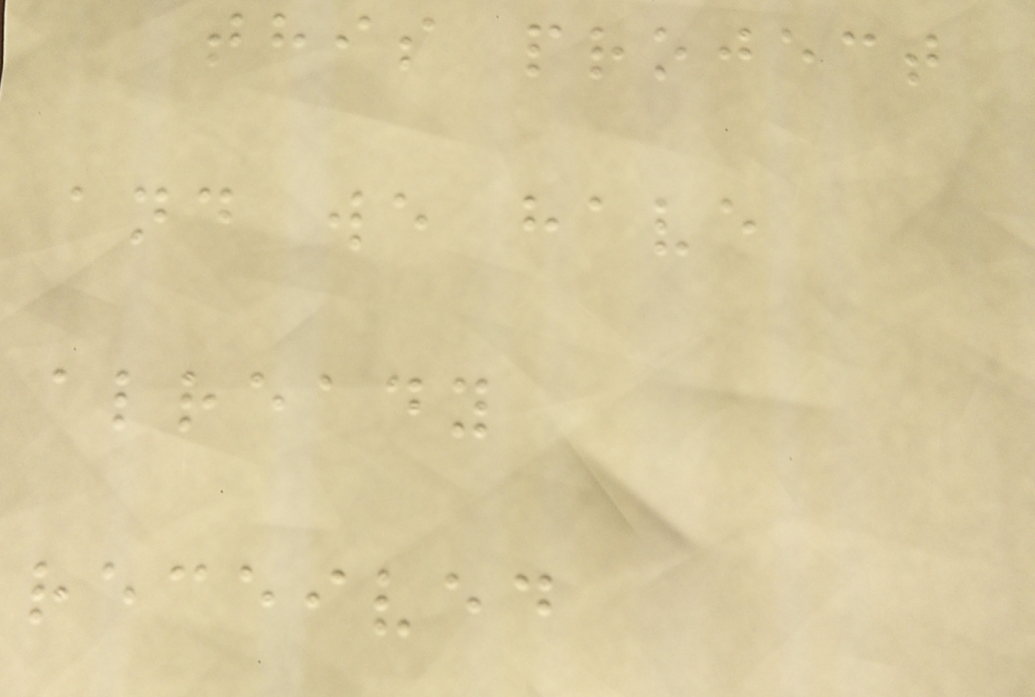this project
and we have
already
received
